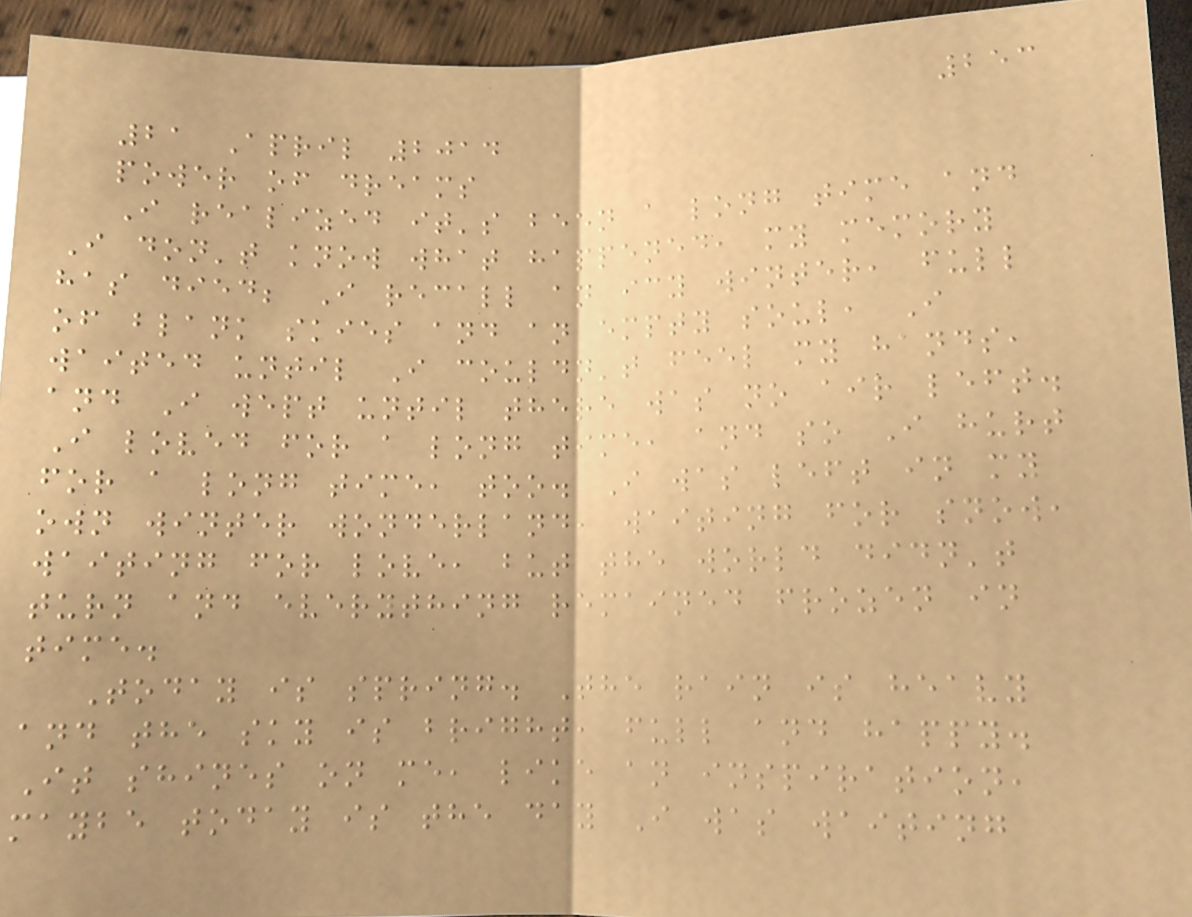253
21 April 2014
power of dreams
I realized it's been a long time and
I don't know what happened, my memory
has died; I recall an icy winter, full
of blank skies and an empty soul, I
waited until I couldn't feel my hands,
and I wept until there was no air left.
I loved for a long time, and so I hurt
for a long time, too. I was left in my
own winter wonderland, waiting for snow,
waiting for love, but the world didn't
turn and everything remained frozen in
time.
Today is spring. The rain is heavy
and the sky is bright, full and happy.
It shines on me, like an inspiration,
maybe today is the day I was waiting
